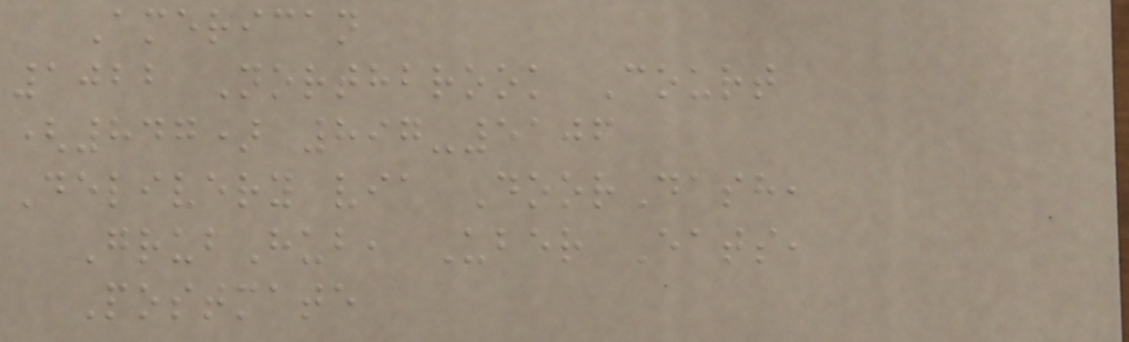American
1022 Northbrook Court
(847) 897-5106
Delivery via DoorDash,
GrubHub, Uber Eats,
Postmate
